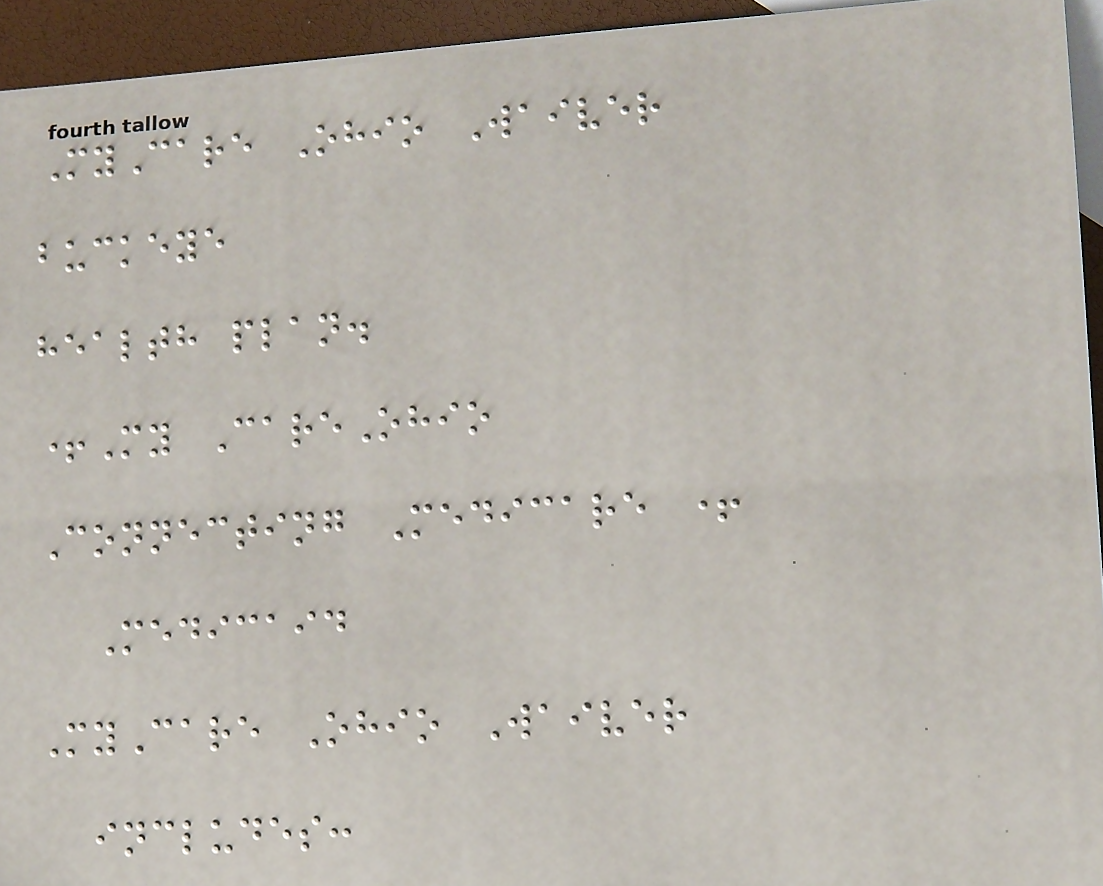MyCare Ohio Waiver
buckeye
health plan.
+My CareOhio
Connecting Medicare +
Medicaid
MyCare Ohio Waiver
includes:
